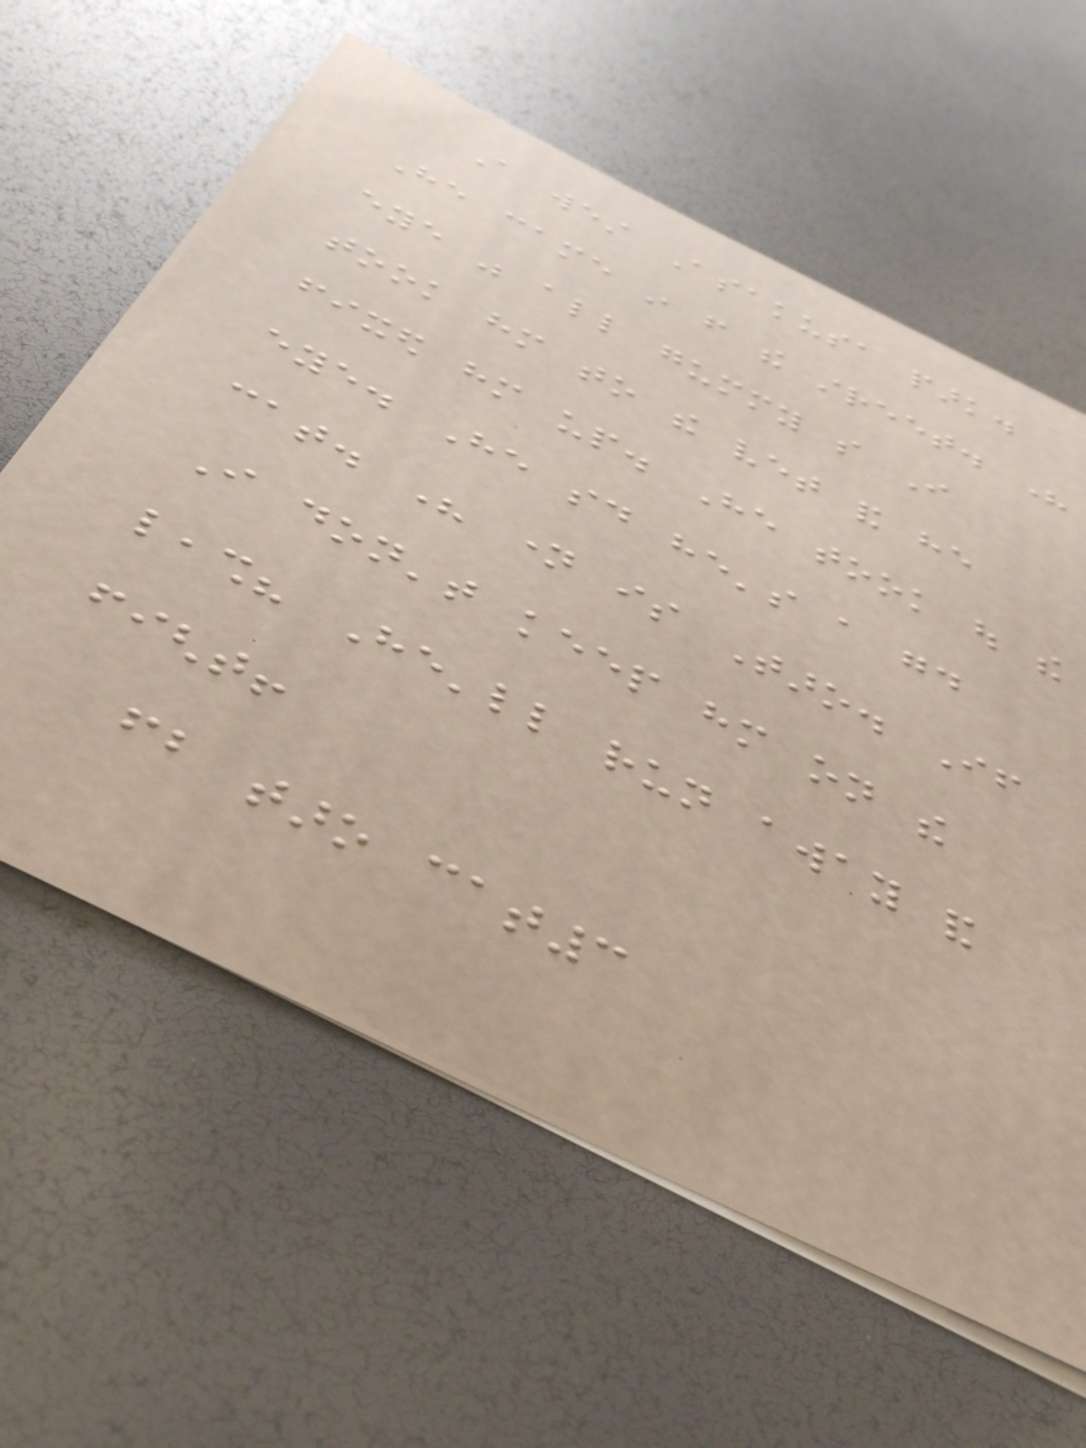A west Asakusa park.
He came in from the street. His
eye was all gummy so I
took him to the vet and he
fixed him up. He took out the
eye. He said he's a good
cat. His name is Taro. If
I don't keep him on the
leash? He'll run away and
fight!
fb taro cat3
